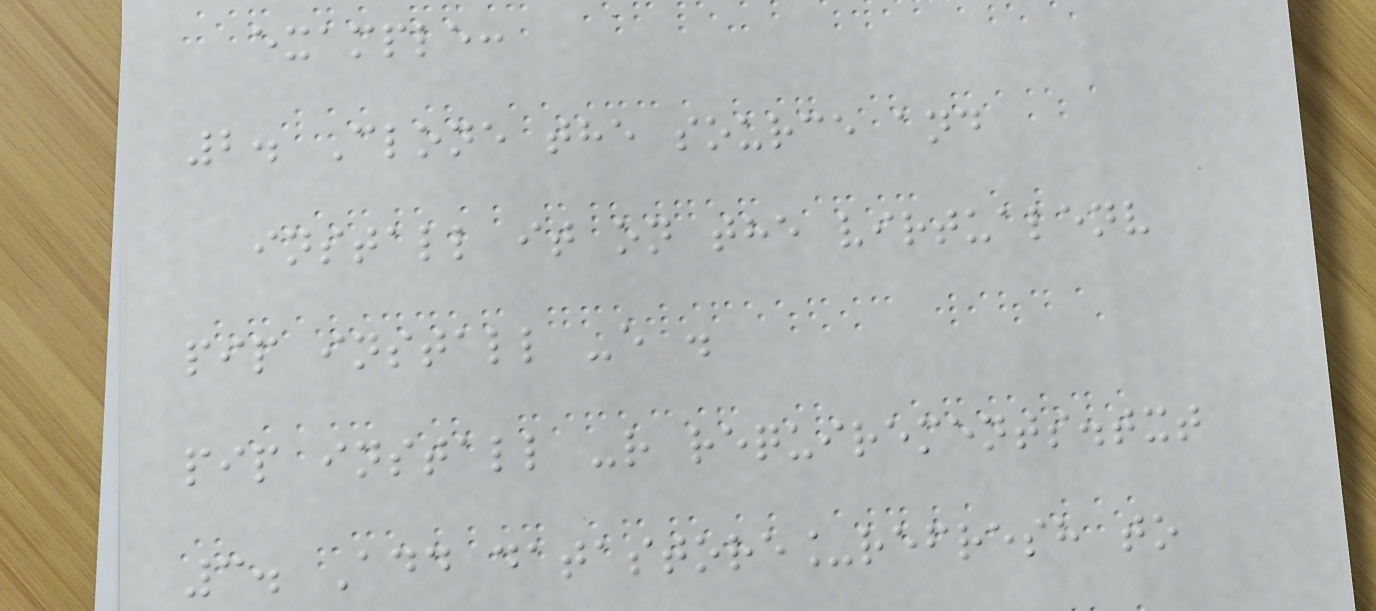example:
2. Clone the source and
install it on the virtualenv
pip install -e .
pip install -r requirements.txt
3. Add datastore_refresh to
